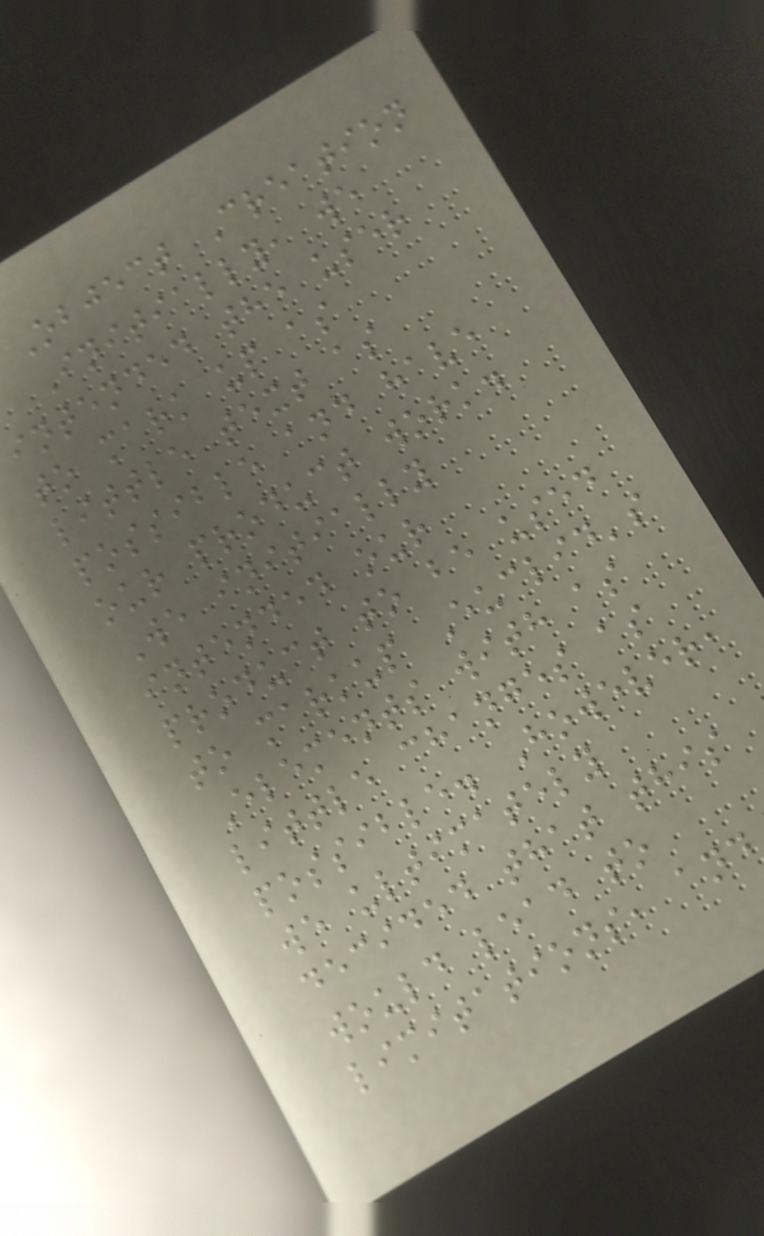Object Creation
Initially, we
intended the user
to mark up as
little text as
possible and have
our product work.
We initially
intended our
product to be used
to markup Euclid's
Elements with as
little changes as
possible. However,
we ultimately
decided that this
would lead to
limitations, and
